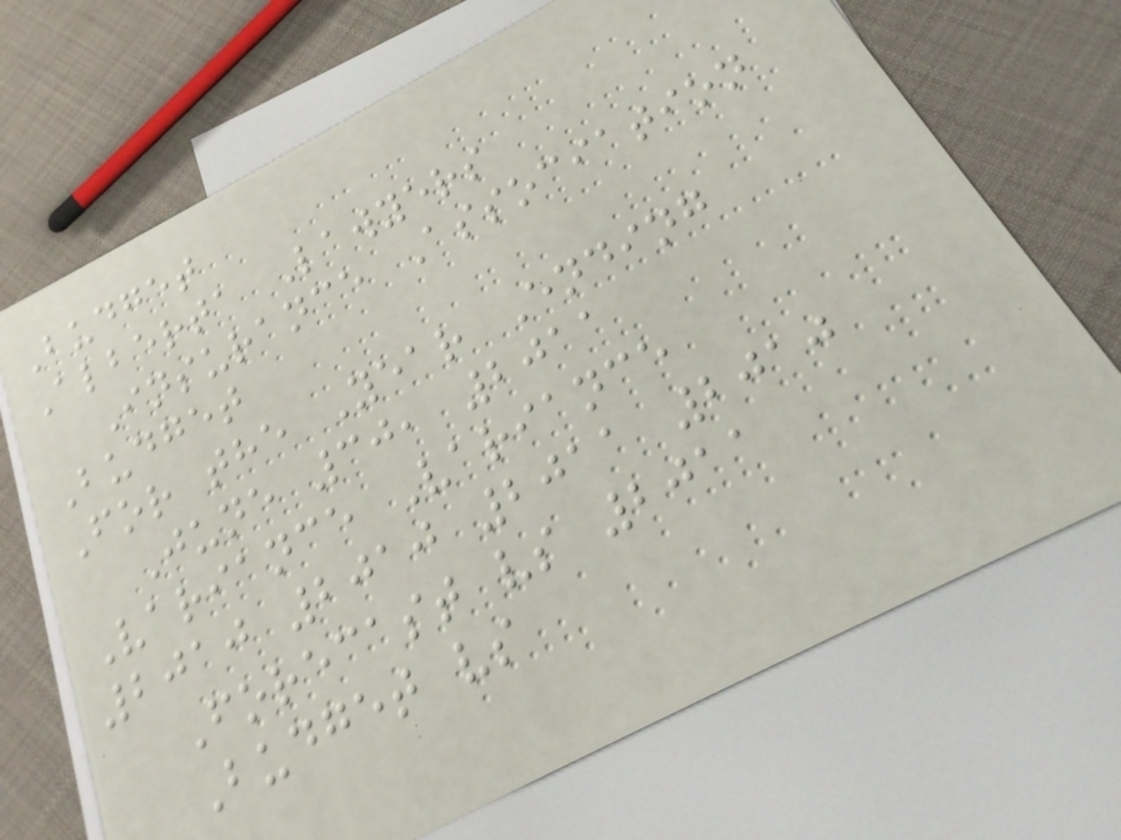Budget
Alberta Lawyers
Insurance Association
Budget
For the Year Ending
June 30, 2011
Variance Variance
2010 2010 2011 2010
Forecast vs 2011
Budget vs
